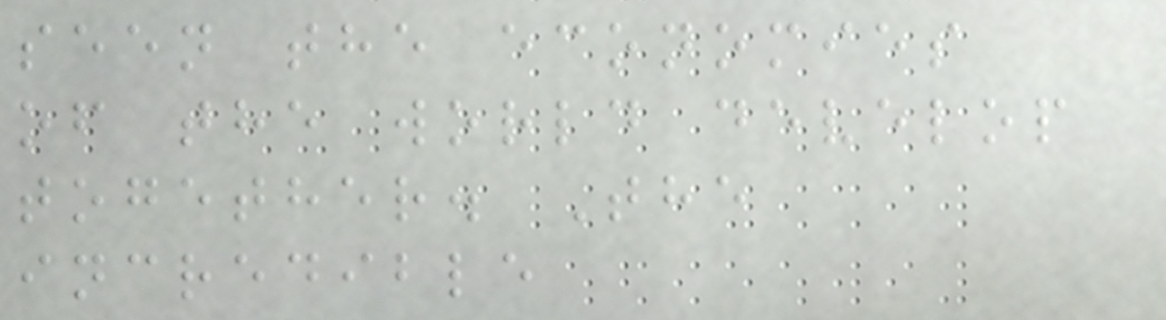seen the economies
of the world develop
together. The
incredible
